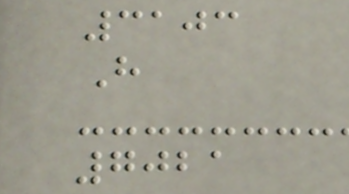3103
H
7021
